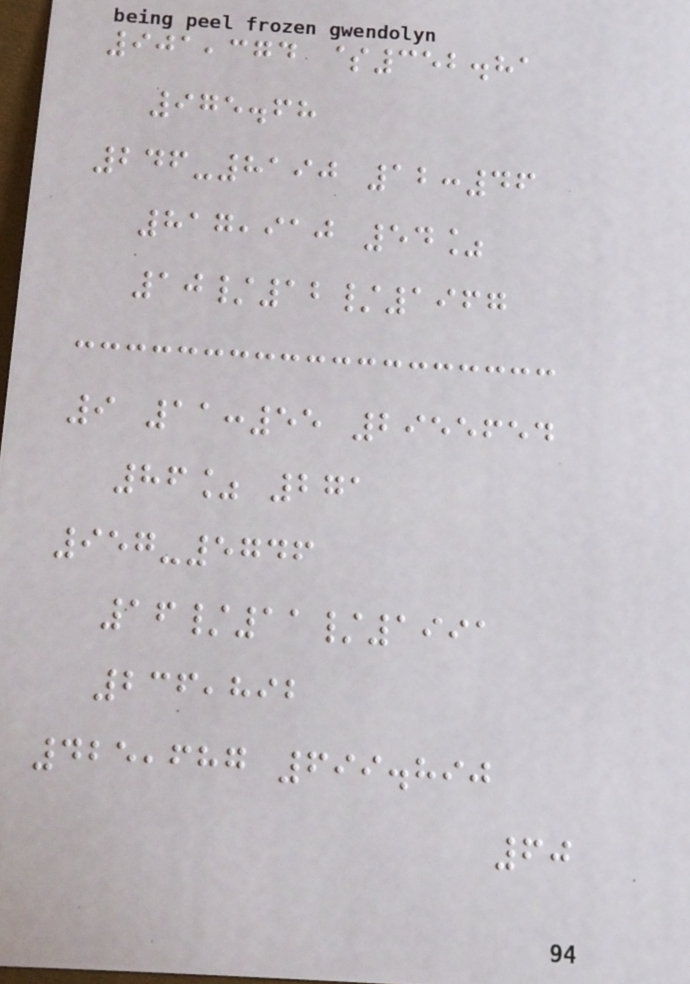901,374 $352.81
975.68
246-8190 12:46
817,910 54%
10/12/1967
9 11:55 2955654
86% 271
957-5746
16/11/1991
236,892
425,687 699.890
60
